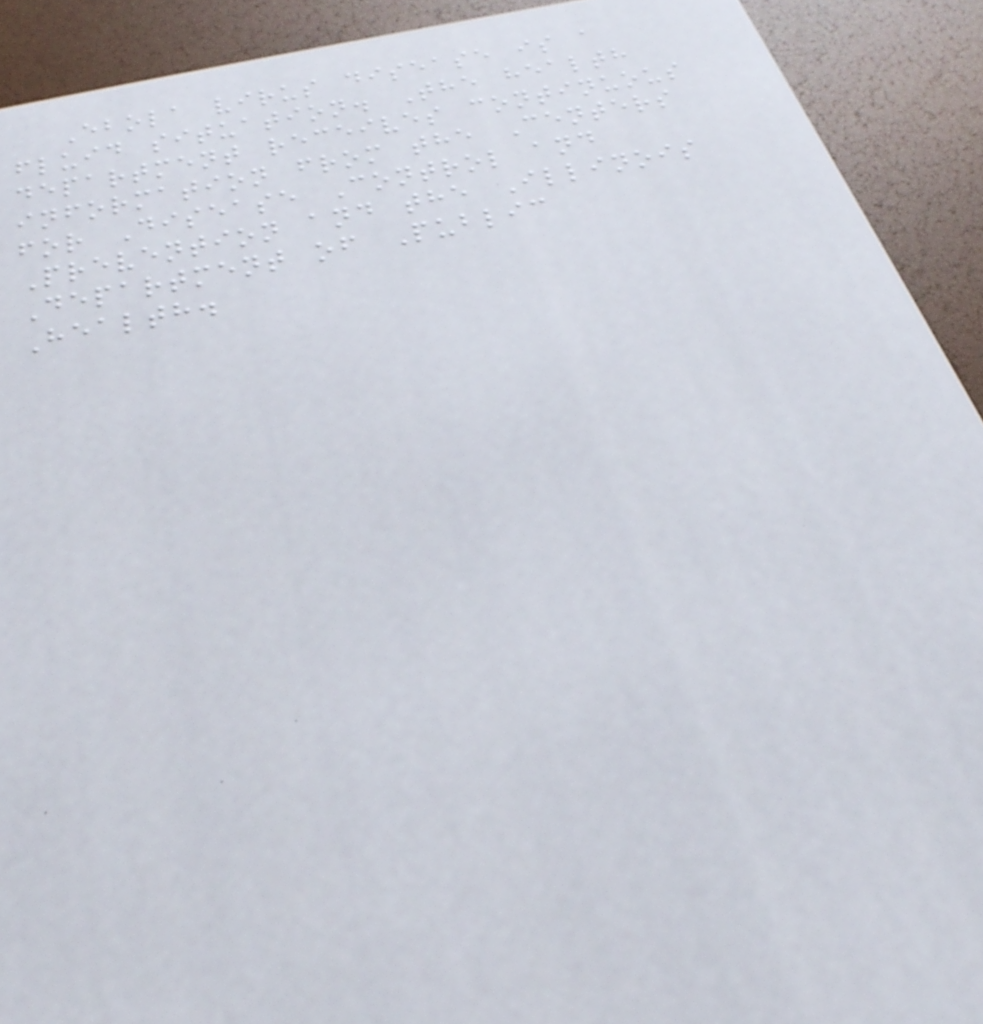Ebola virus disease is a
fluid situation. The health
department receives continuous
information from the Centers
for Disease Control and
Prevention and the Illinois
Department of Public
Health.
